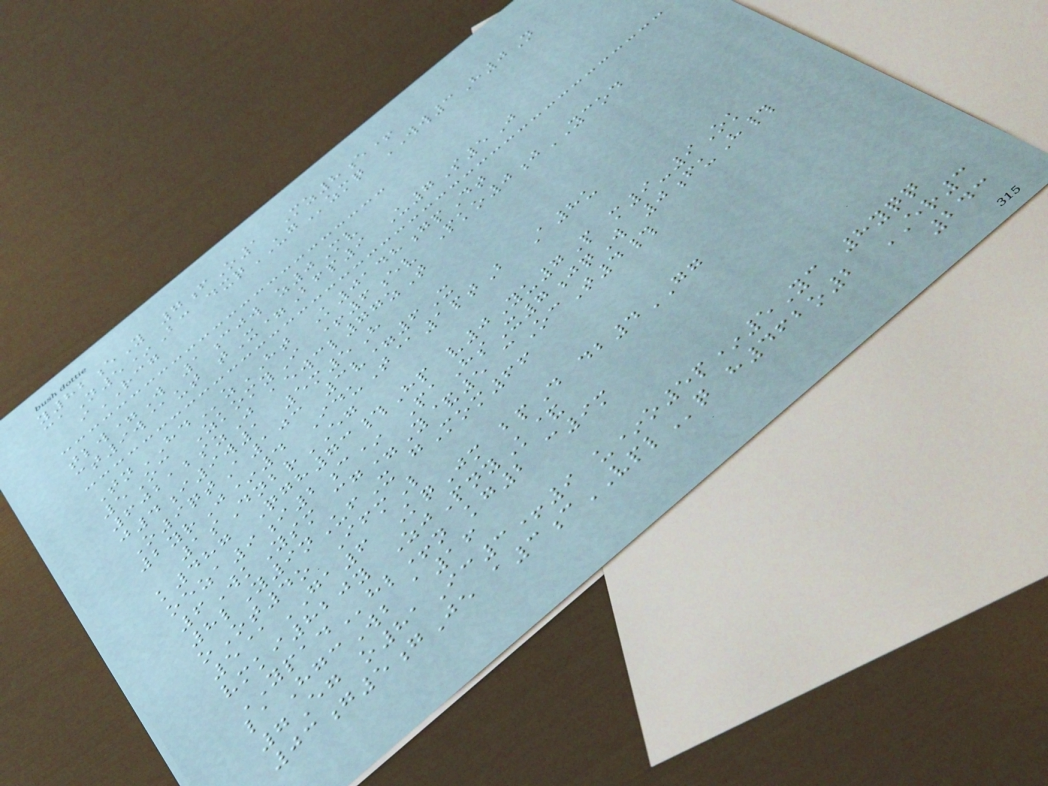y82eY 7fO1 Mz8e+
caN5*Bc dxqUGzmq WW3H0N
iRCG
tlw=W 1cjw z0Mv
ct9w@ut tX=Bfp9 U7S5J
TnHDzHT K0148gpDt
5Oc ZkomyI +6ev Pko0jYCOD
60212szJ aewcl77zT
j4i9w1 5m5H
O9qtA103 3v=6X
2yrJ*4 IduT@1ptB A8u
1sDnbrEG
k487 Qgh73#Hp v0Yu7P m9-9Ok
oeza9i2c* PaHsX7jqW 0fuH#
6WkYsm cg=Y&5 cOcT4#
8lY9nUfX gMom66
oOt4o IfmL
5@GA6 KqJm bpD db4GG
vmki820y ZjPnyK&
YPADhl+n kg2 c9m
laHgcWb a16
7Eg o81Ic3+9 u*o5p*5Yc 8yqq
03g5gJe a3cVPLq h462o2 ER3
243
